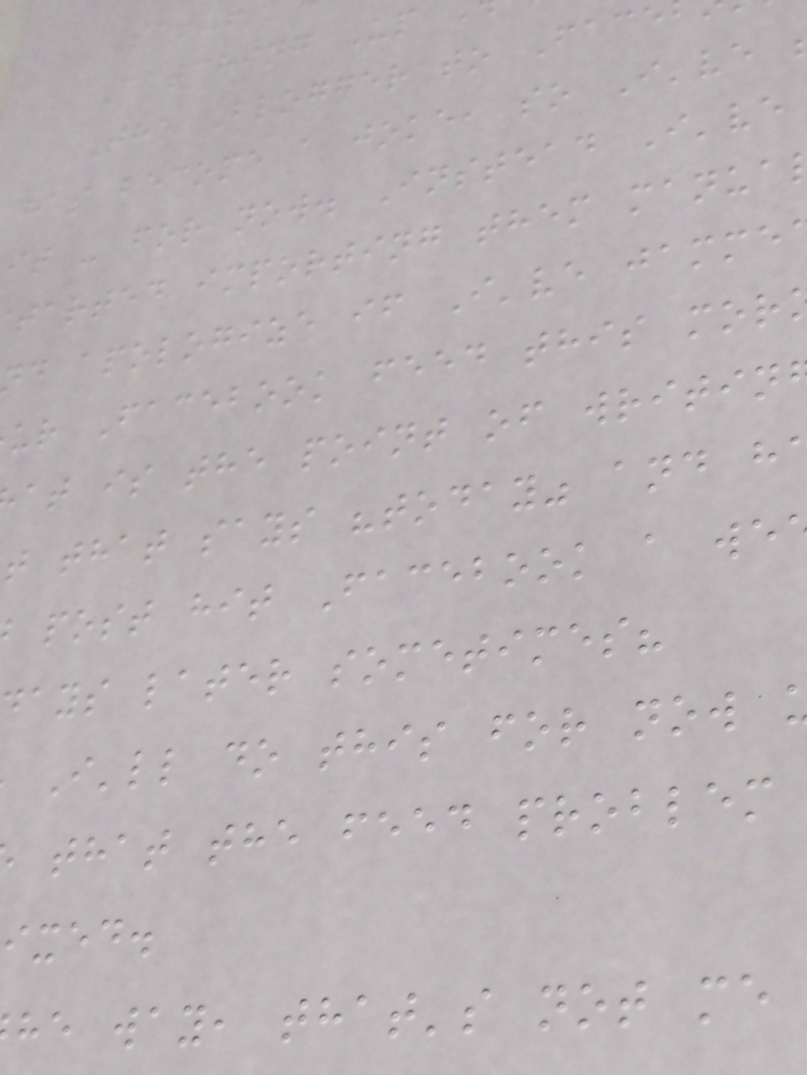Catching Up
The Blogger to Face
has become a joke, so I've
it - for now. Instead I've
tarted importing them manua
d apologize if I've jamme
ur Facebook feed this mor
at is the point of writin
t that says "today" and h
post hit Facebook a we
ays later sometimes?
I'll do this for now
that the feed problem
ixed.
he way, that's not me
